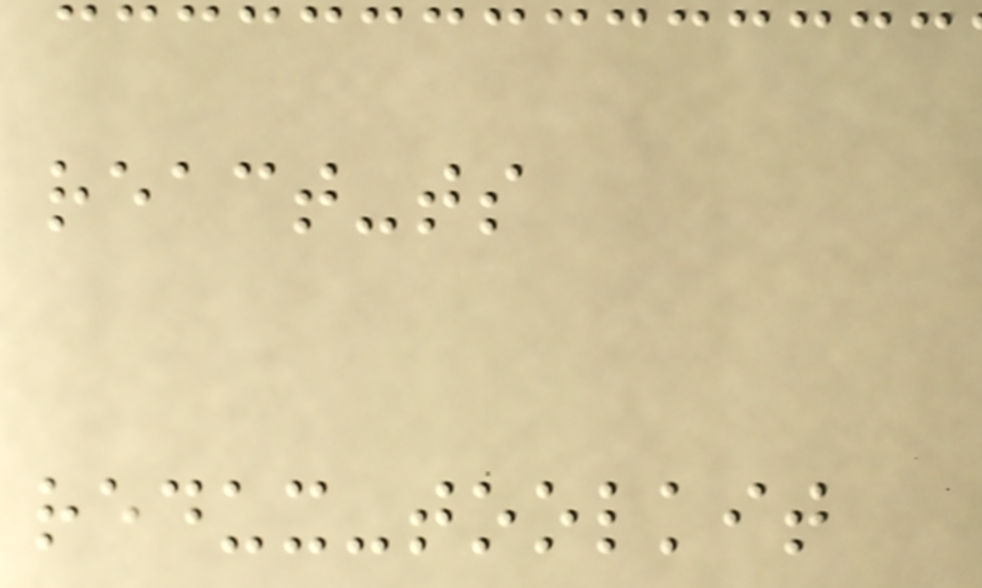react-ts
redux-toolkit
